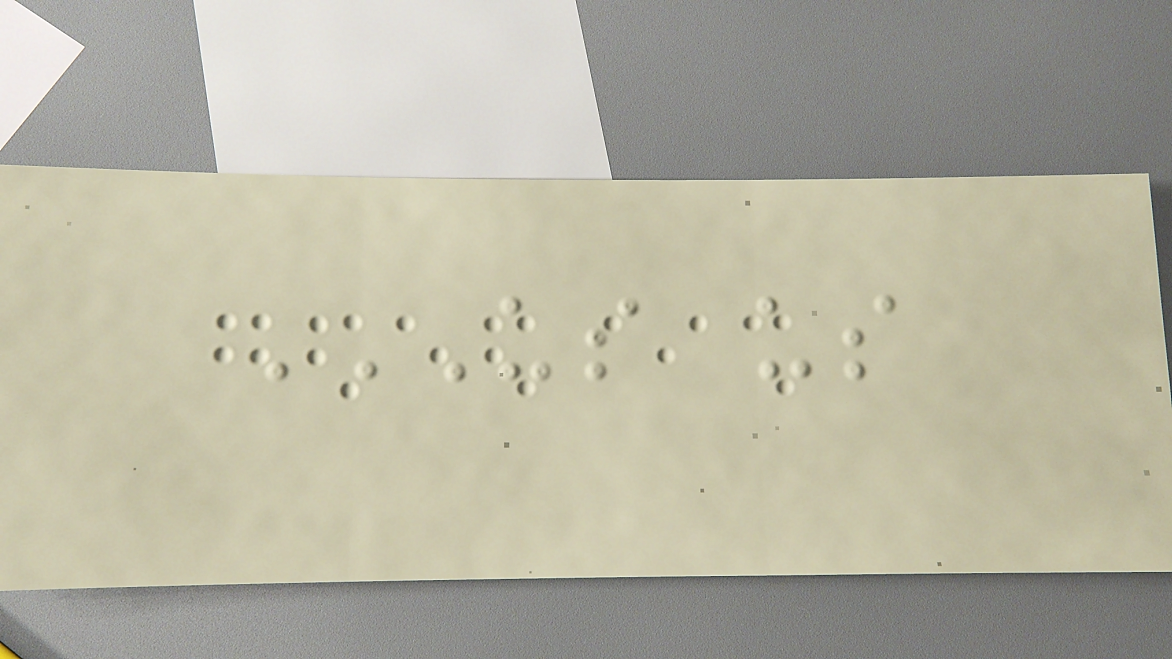US US
